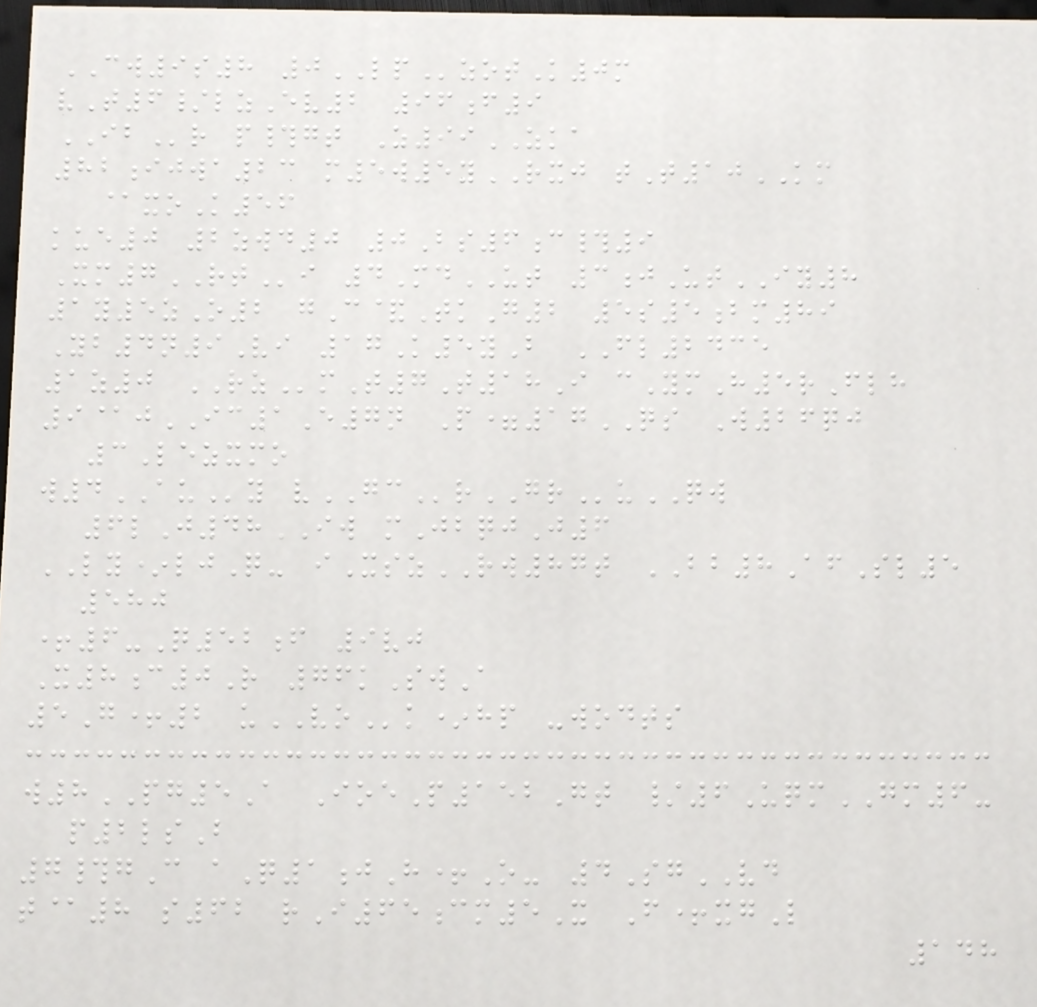CW9s8 0LPzotK0m
vT6/lzEv2 96f9
IBr p#gt Z99ZKA
82ijwa23 m5w5yRXJ tT10KM
@xoK56
kue0 2zwd0 0Bs6c#9
Xm7RTi 4MdUT 3jUtIY8
1y5zO2 gC&TkG2 5s5bm89
Yb4n9Vi 17K5yB FL2435
1z0 RZmT7T18I cYmH5rFlh
9@jIC1E7n P=17QS W26qj
3Lezxmo
w4AUy vGCrGRuQW
6lJ48IW mJbqjJ6
LY*ljQ- iXszRW87t BB8AfSl5
580
+6-Q52f 9vj
X8c0R 76kSwA
5G+2 uVOk*hp -wodts
w8PG5A IoeP152Gt /6UqmGM6-
p2lsB
7#gC aQ1jH+O- 4SgVD
t@8 s62 rI65cm5X F+xgL
148
